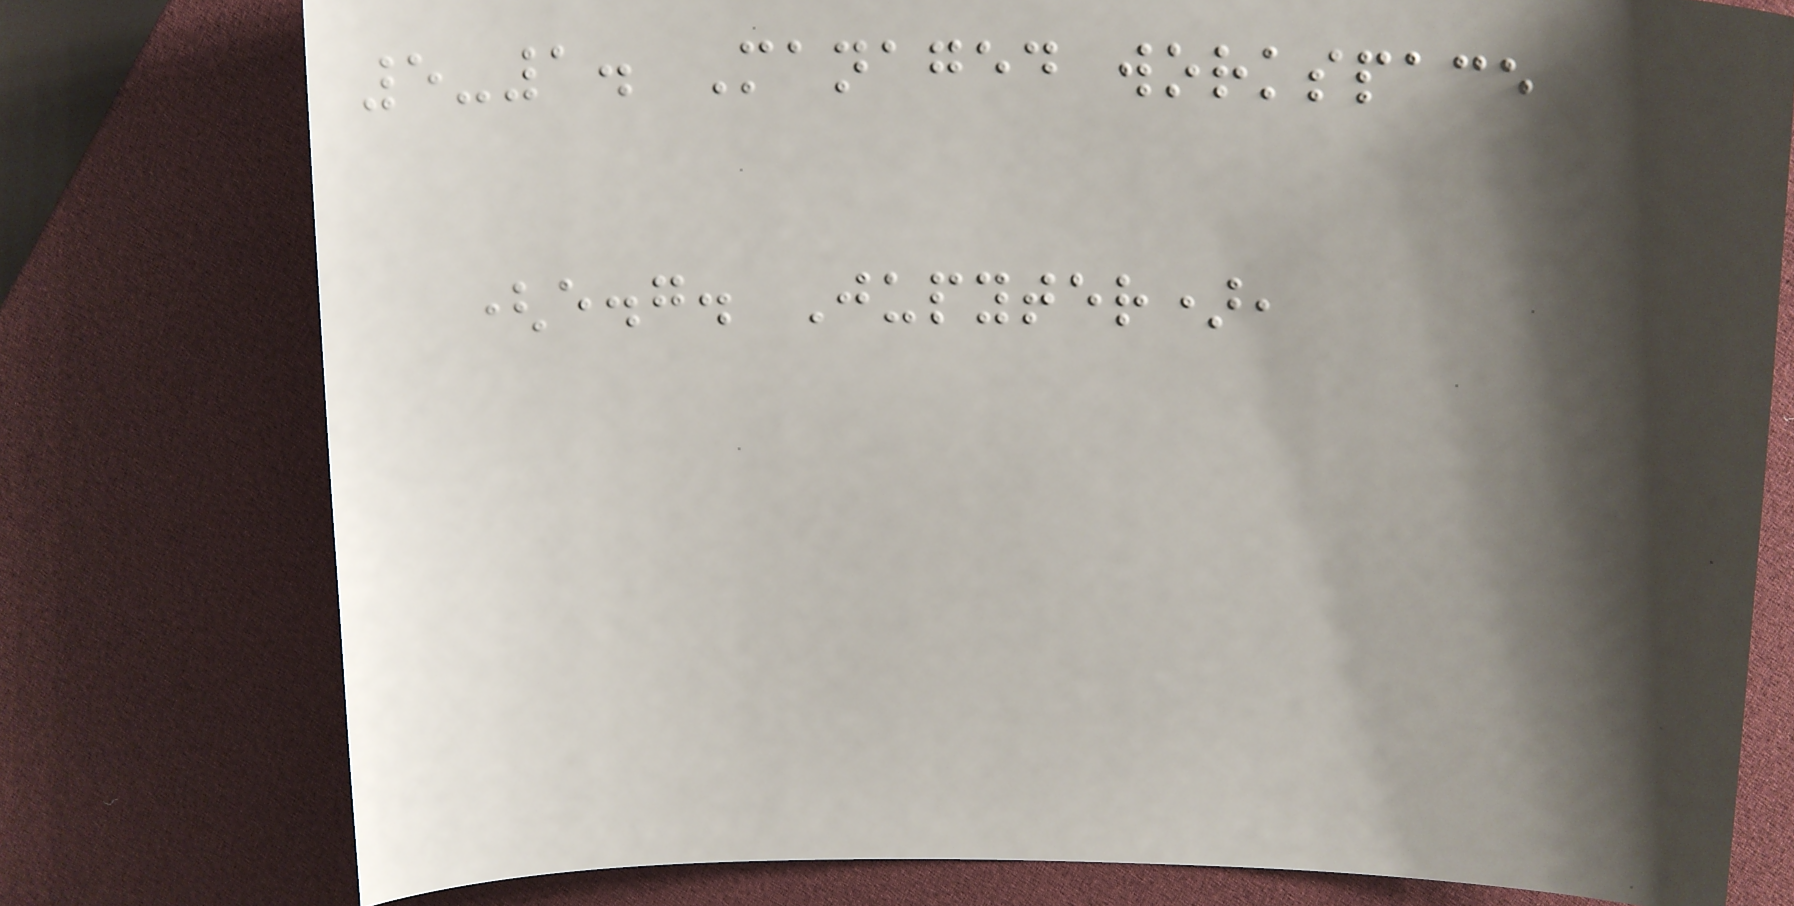5-1. Managed workspace
(e.g. Jupyter),
